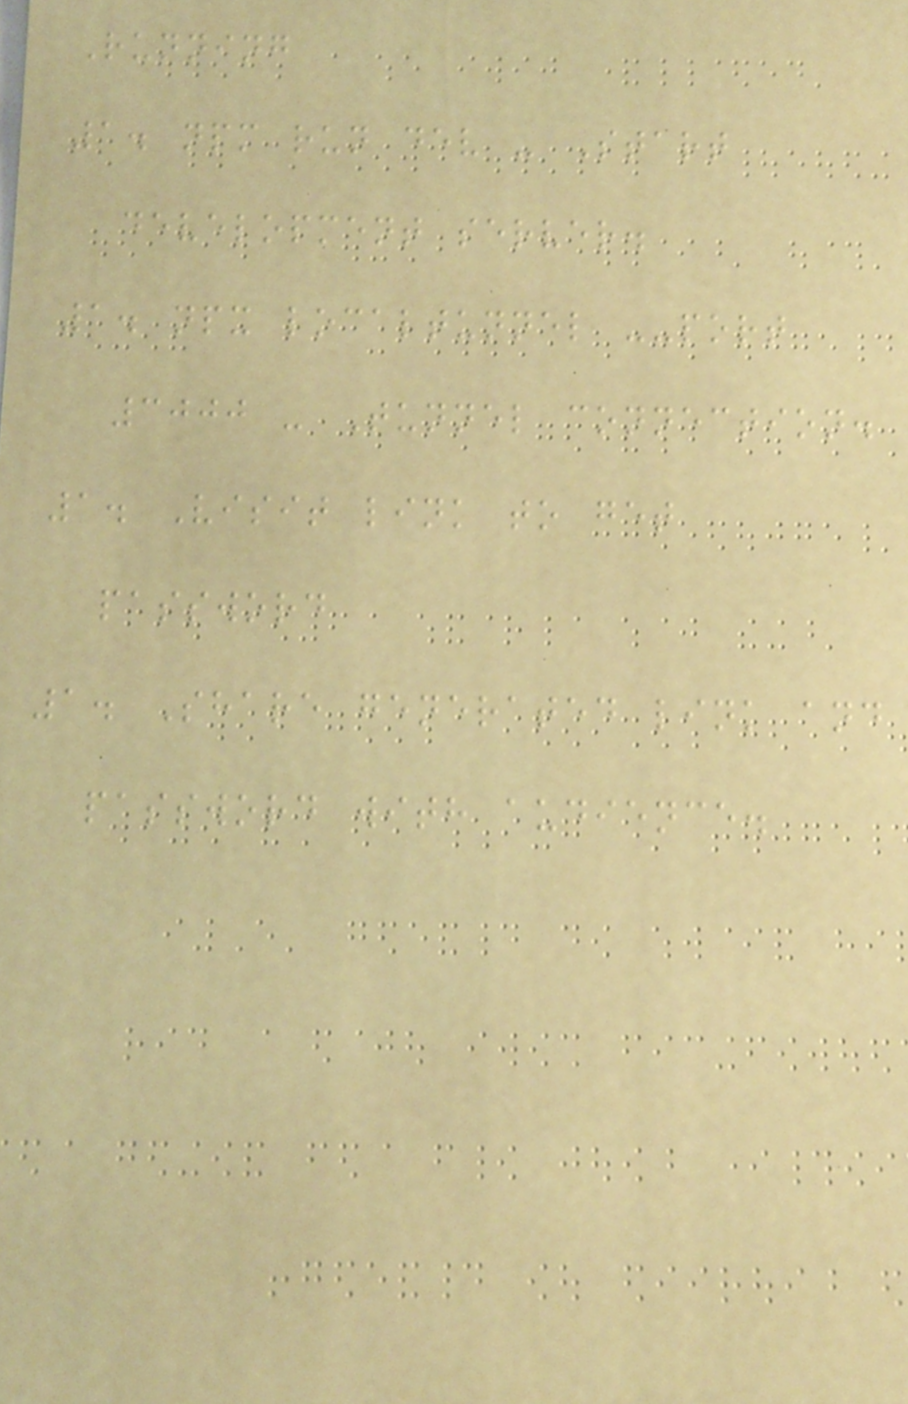Running
1. npm run dev - Start
development server.
1. npx localtunnel --port
3000 - Tunnel connection.
1. Visit link to get
password
1. Share generated link and
password with audience.
